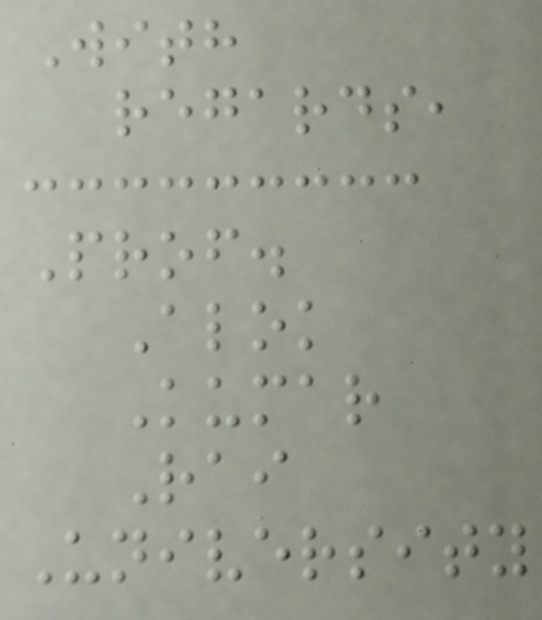With
regards,
Prof.
Alok
Kumar
Rai
University
